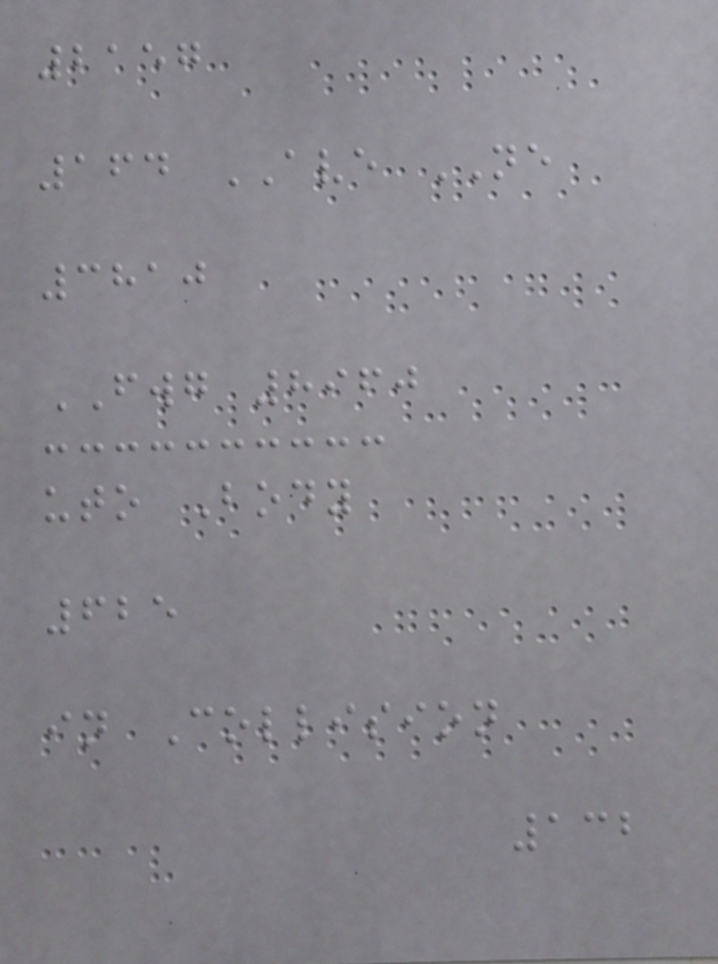2157
164 AVE NE
3810
FWG 8960
uto Body
625
in Collision
132
